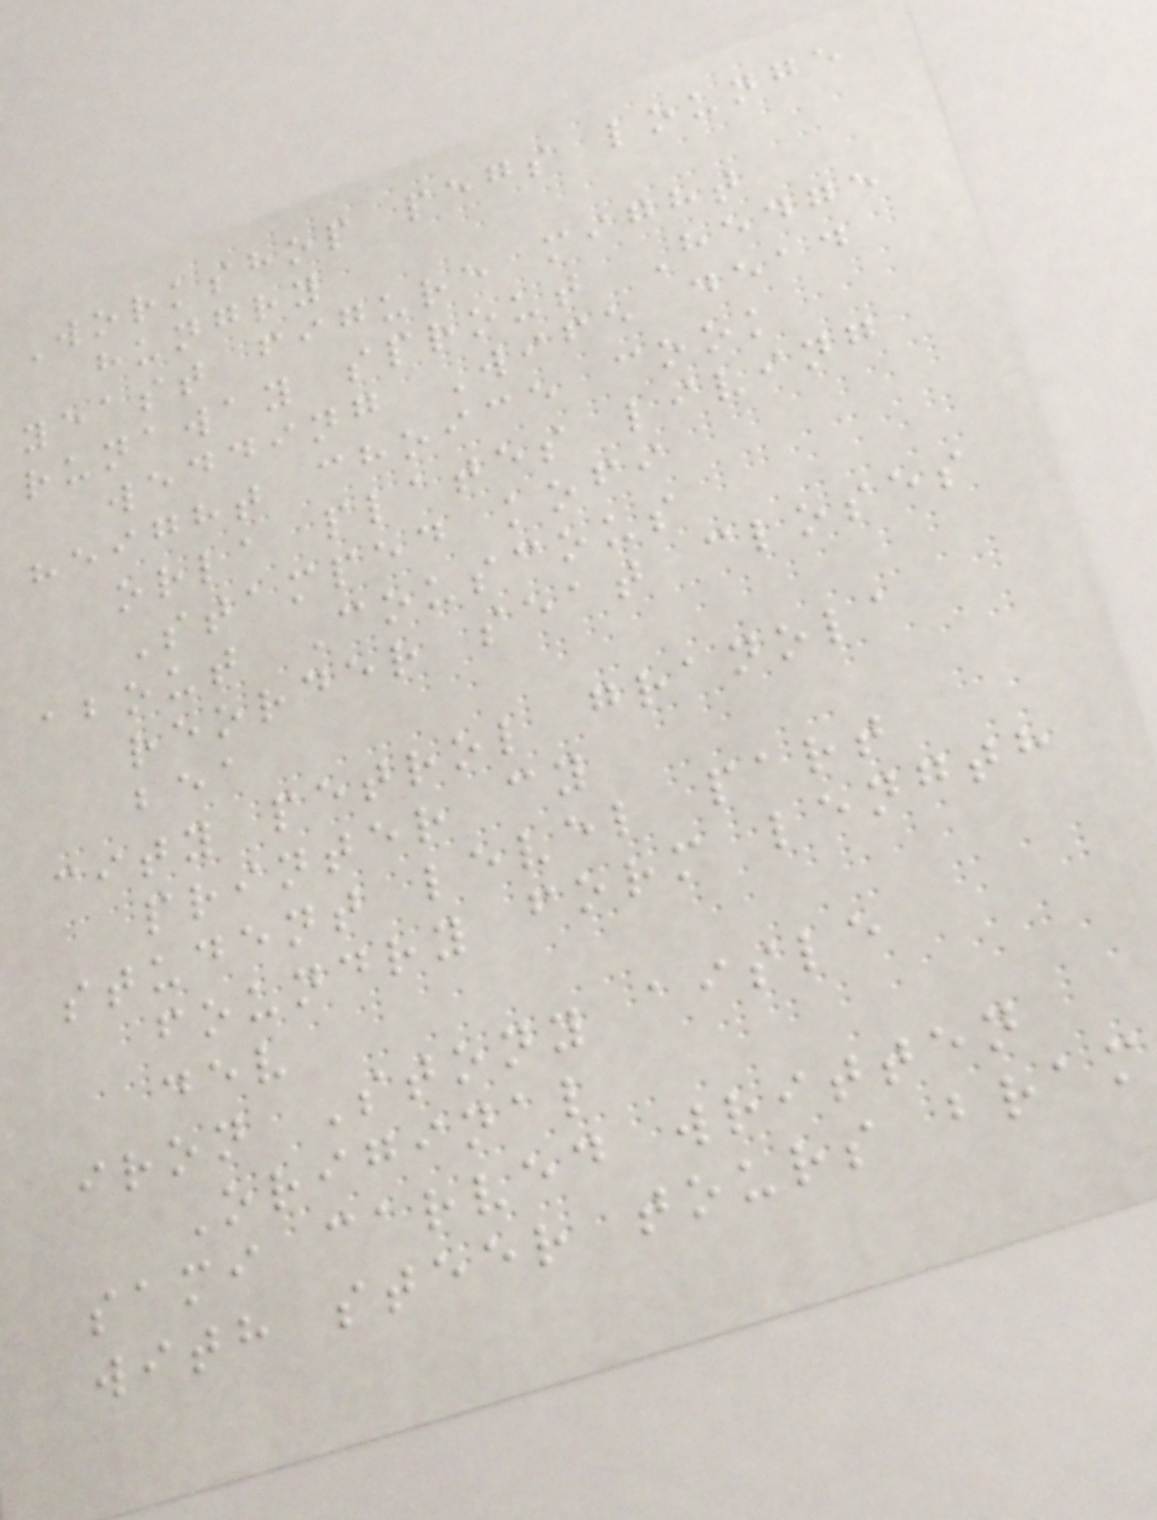Workshop pegs lounge
hungry
yeast figure might
runaway sprout Hedge
wedding Wife dead
height choice cook
orla plates living
Stamped kofi
about Couscous
reorder seat closes
bea
city petrol granola
printer cy
student level part
foundry form length
dev
iron Stony aisle
Original
sami carved written
with steer tours bram
